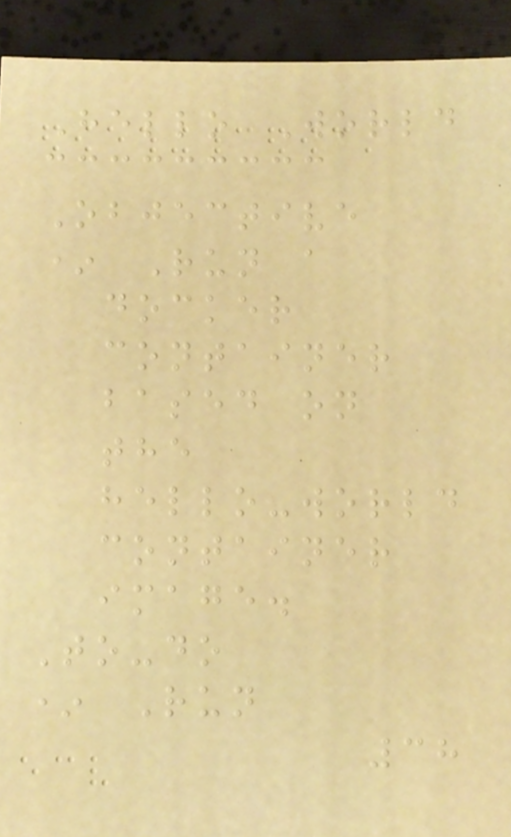Hello World
Objective
* Run a
docker
container
based on
the
hello-world
container
image.
To-do
* Run
38
